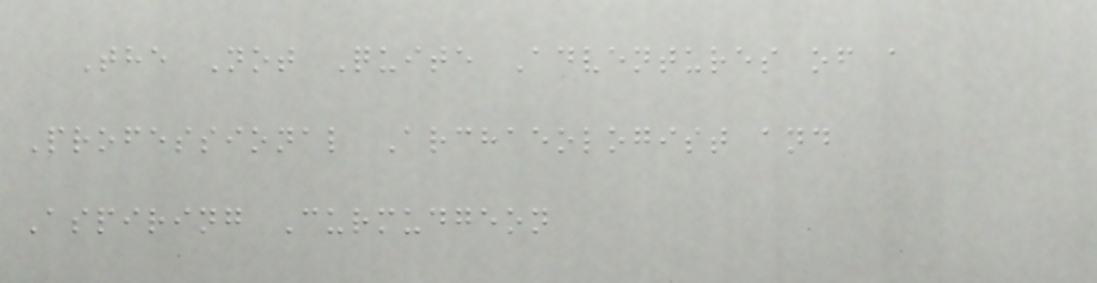The Not Quite Adventures of a
Professional Archaeologist and
Aspiring Curmudgeon
